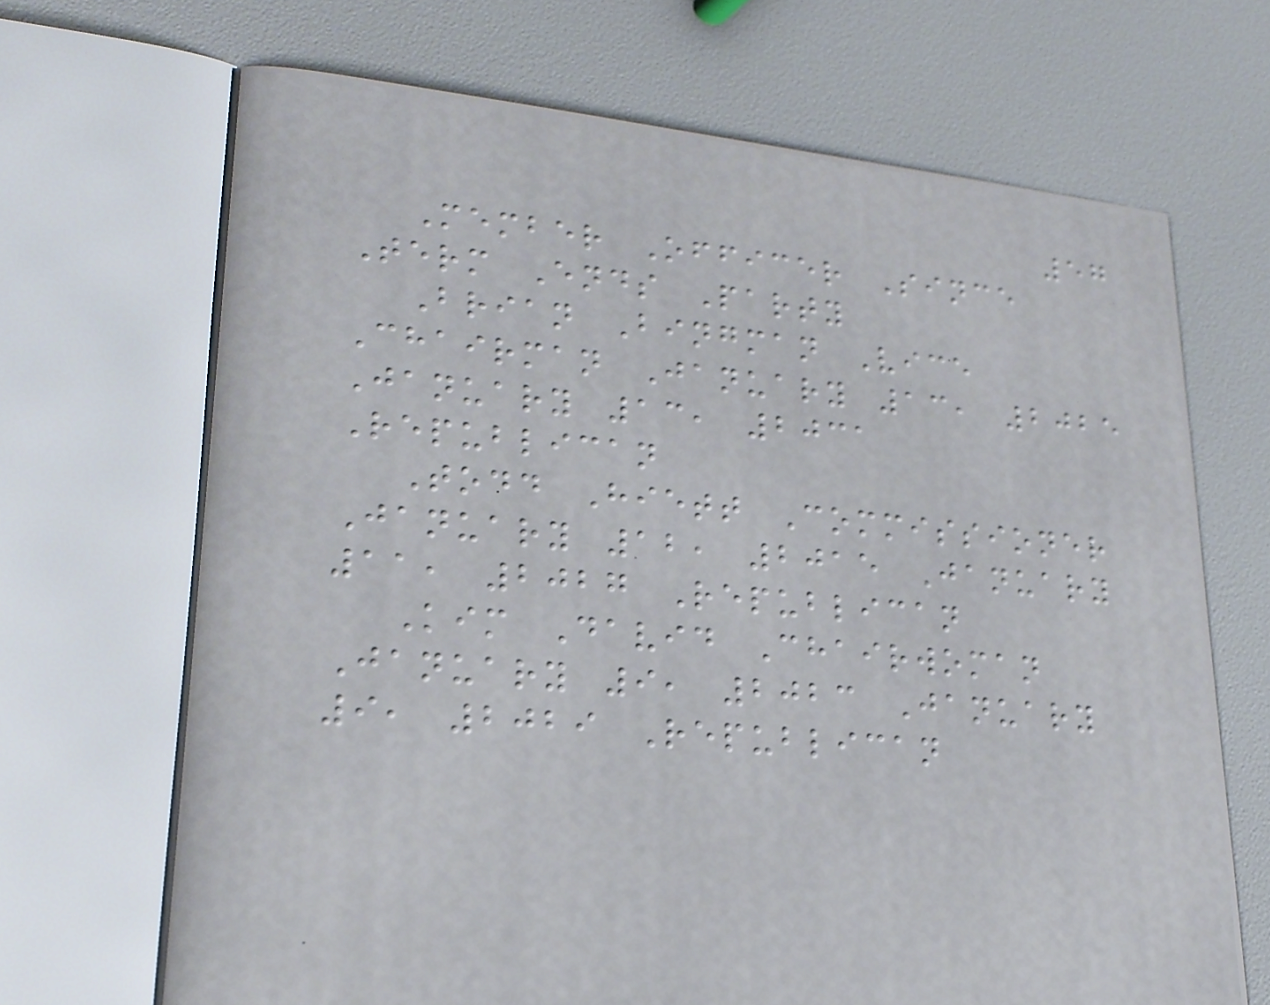57
Member Officer Since
Term Ends Party
Brian Bingman Vice
Chairman January 13, 2025
January 13, 2031
Republican
Todd Hiett Commissioner
January 12, 2015 January
11, 2027 Republican
Kim David Chairwoman
January 9, 2023 January
9, 2029 Republican
